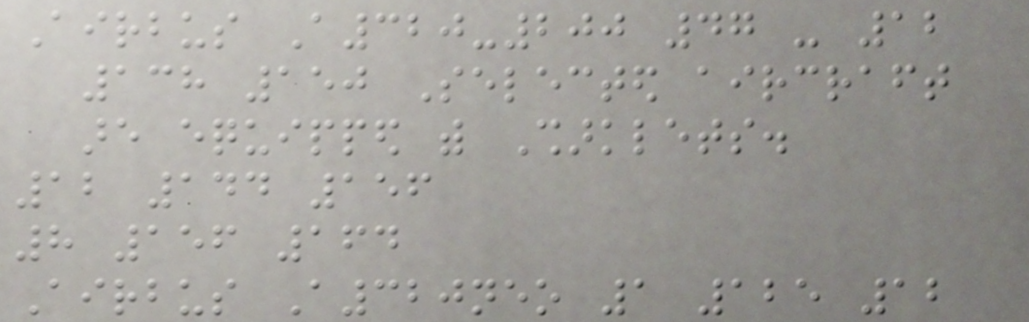Airbus A320-200 47 - 12
138 150 Selected aircraft
are equipped with Sharklets.
12 144 156
8 156 164
Airbus A320neo 1 125 12
